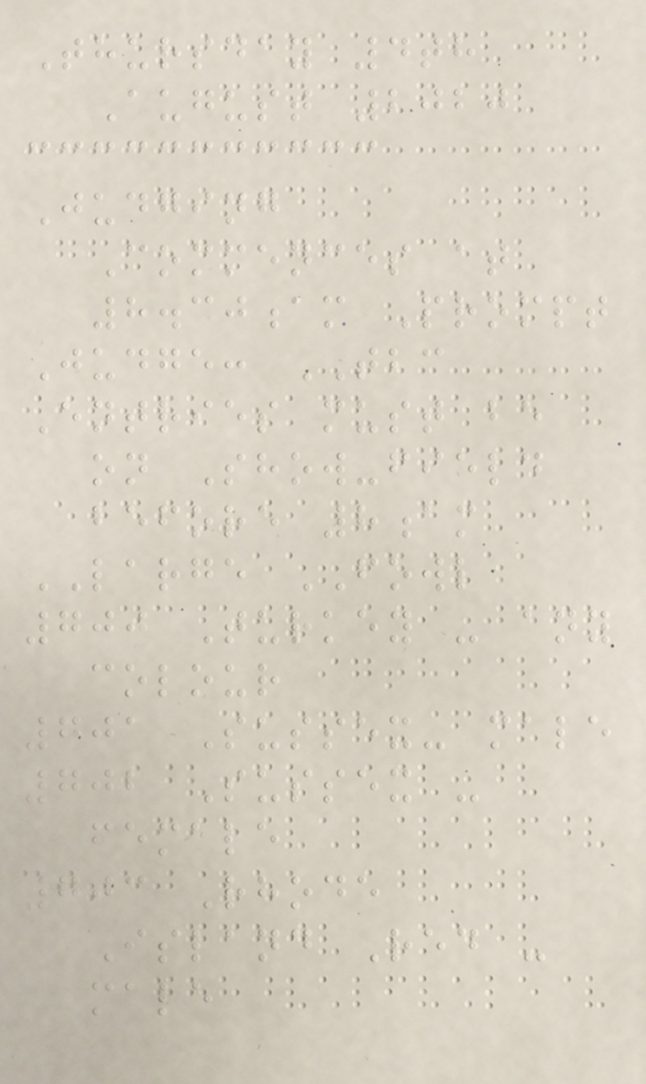Thursday 4th
August 2020
Judging
Commences at
8.30am Prompt
Judge: TBC
Entries must be
on Show-field
before 8am
LARGE FOWL
700 Turkey - any
colour
701 Sussex- male
702 Sussex -
female
703 Rhode
Island Red -
male
